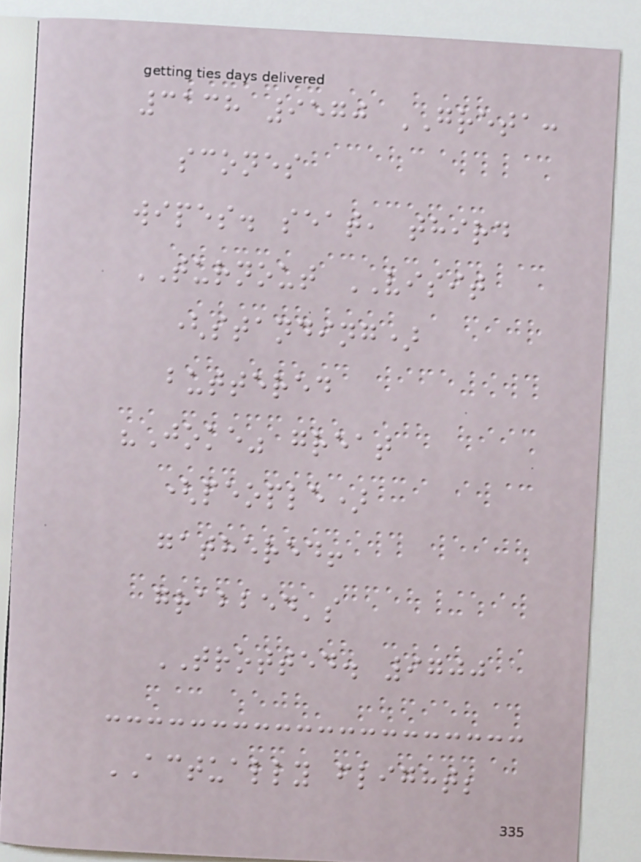3138 9570 GRETA:
scones
wipes. seat, third
TURNOUT VISIT
(standing)
buttered
"Joke" great
(people)
gathered!
grabbed's
TROTTED. 9700
ACTUALLY flight;
